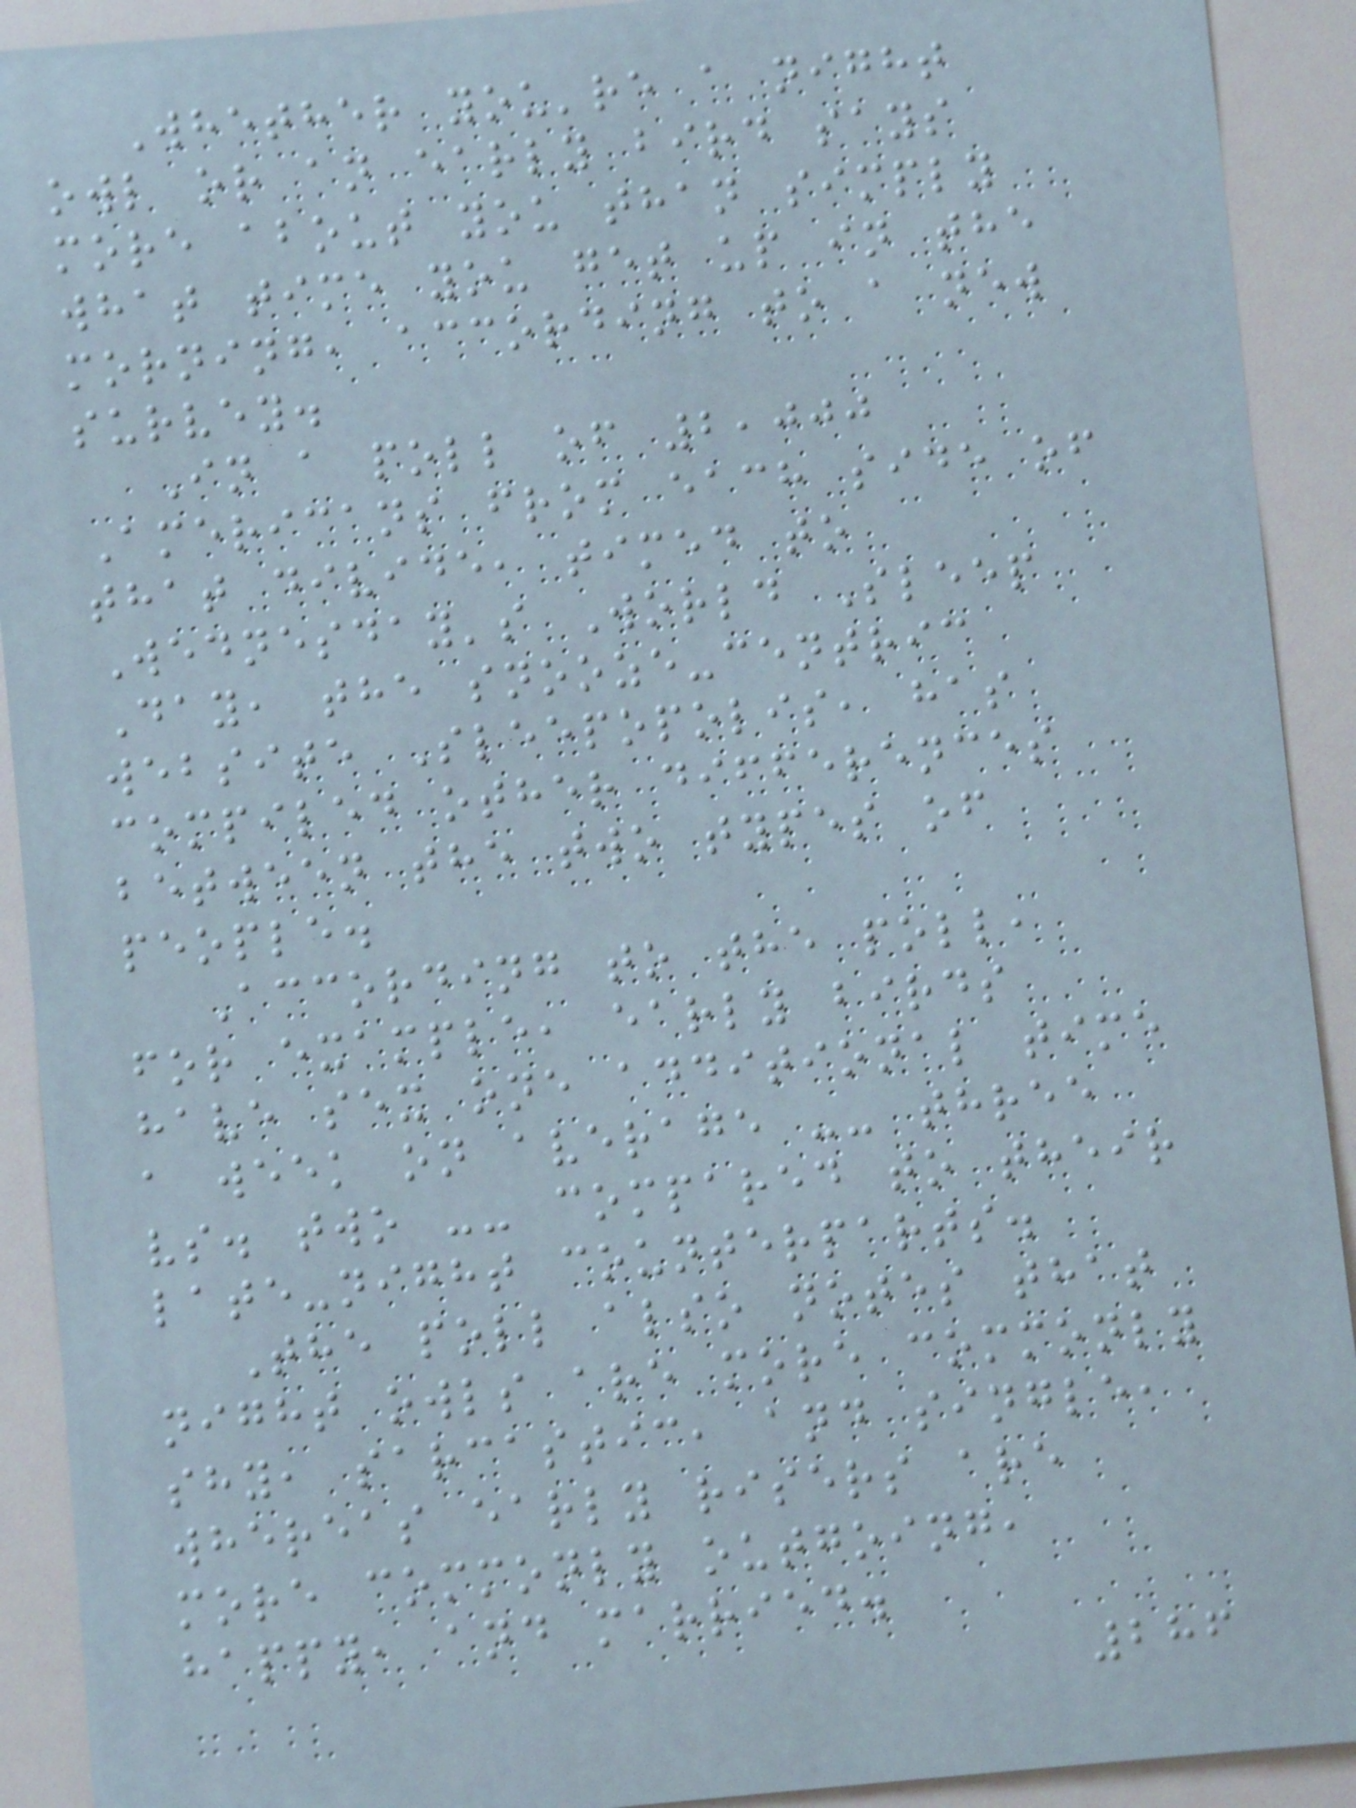Whether you're a night
owl or an early bird says
more about you than simply
what time you get up in the
morning, according to a new
survey.
In a poll of 2,000
Americans from each side of
that divide, timed to
Wednesday's World Sleep
Day, the snooze-centric
website Sleepopolis, has
compiled other differences
between the two types of
people.
According to the poll,
for example, early birds
have sex one additional time
a week on average -- three
vs. two -- compared to their
late-night counterparts.
The poll also notes that
night owls are more commonly
shy, sarcastic, and single,
whereas early risers are
more commonly outgoing,
happy, and married.
286
